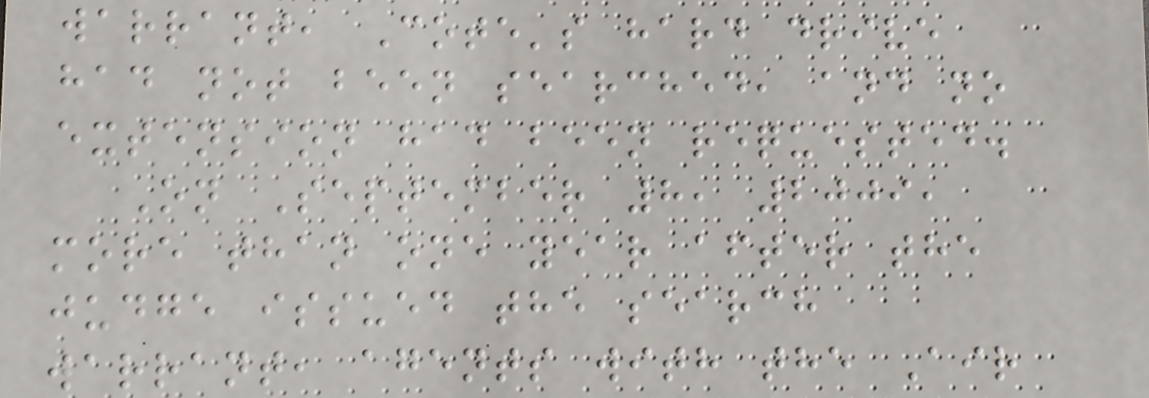warrant, Cote's hard drive
had not been searched, and no
extension had been requested.
On September 8, 2009,
more than one year after the
judge issued the search
warrant, agents with the Air
